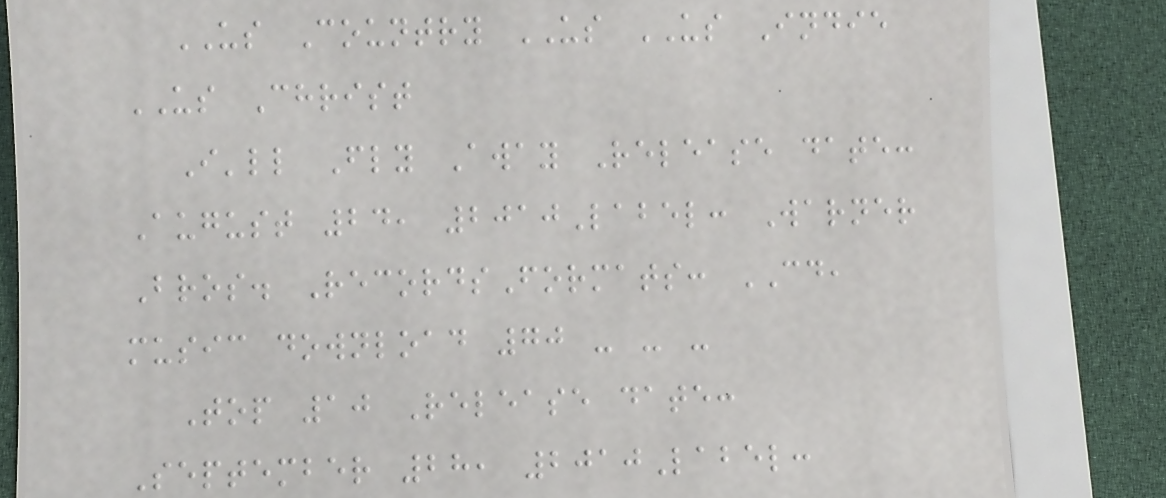US Country US US Indie
US Christ
I'll Fly Away Release date:
August 24, 2010Label: Warner
Bros. RecordsFormats: CD,
music download 70 - - -
Top 10 Release date:
September 28, 2010Label:
